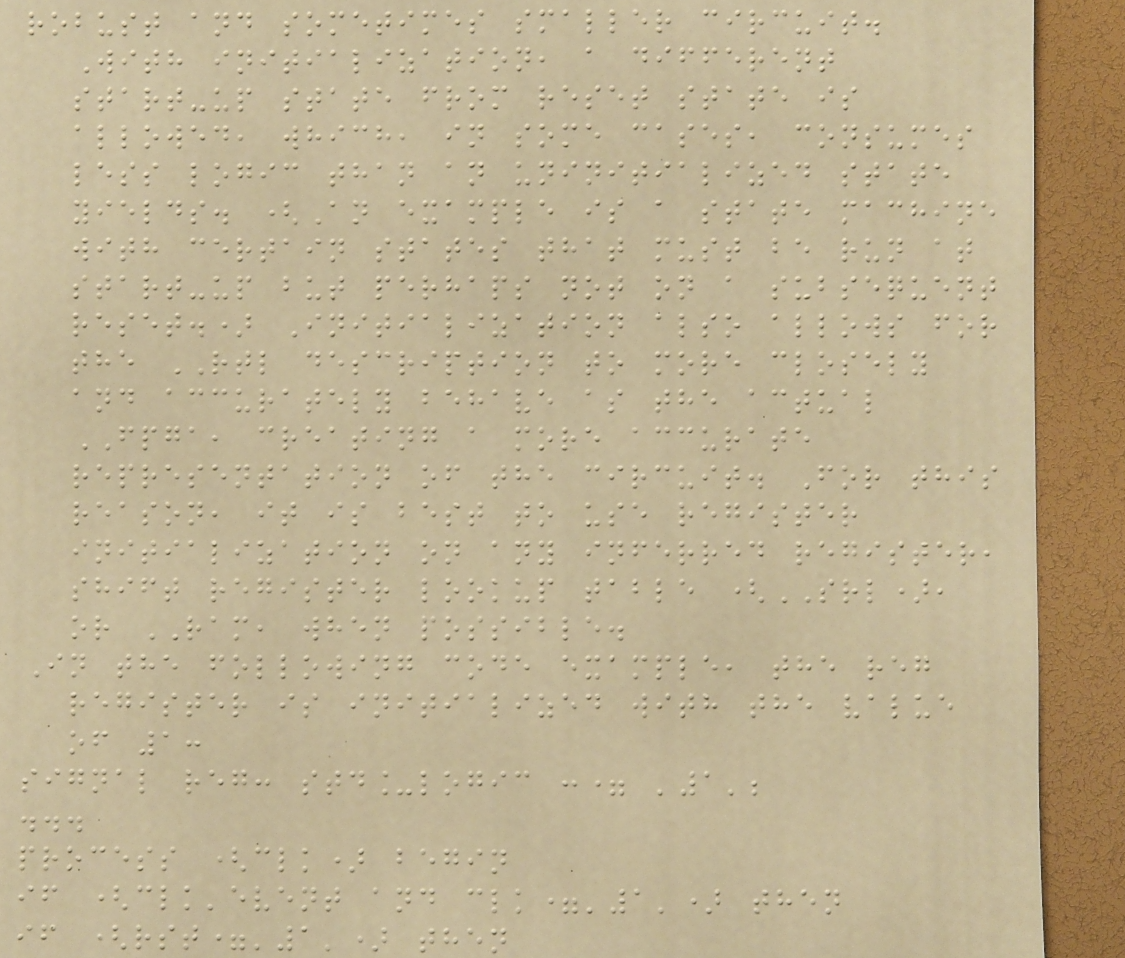robust and sometimes smaller circuit.
With initialization, a different
start-up state from reset state is
allowed, which, in some cases, consumes
less logic than an uninitialized state
yields. (An example is a state machine
with certain states that must be run at
start-up but perhaps not on a subsequent
reset.) Initialization also allows for
the RTL description to more closely
and accurately behave as the actual
FPGA, creating a more accurate
representation of the circuit. For this
reason, it is best to use register
initialization on any inferred register,
shift register lookup table (SRL),
or RAM, when possible.
In the following code example, the reg
register is initialized with the value
of 1:
signal reg: std_logic := '1';
...
process (clk) begin
if (clk'event and clk='1') then
if (rst='1') then
